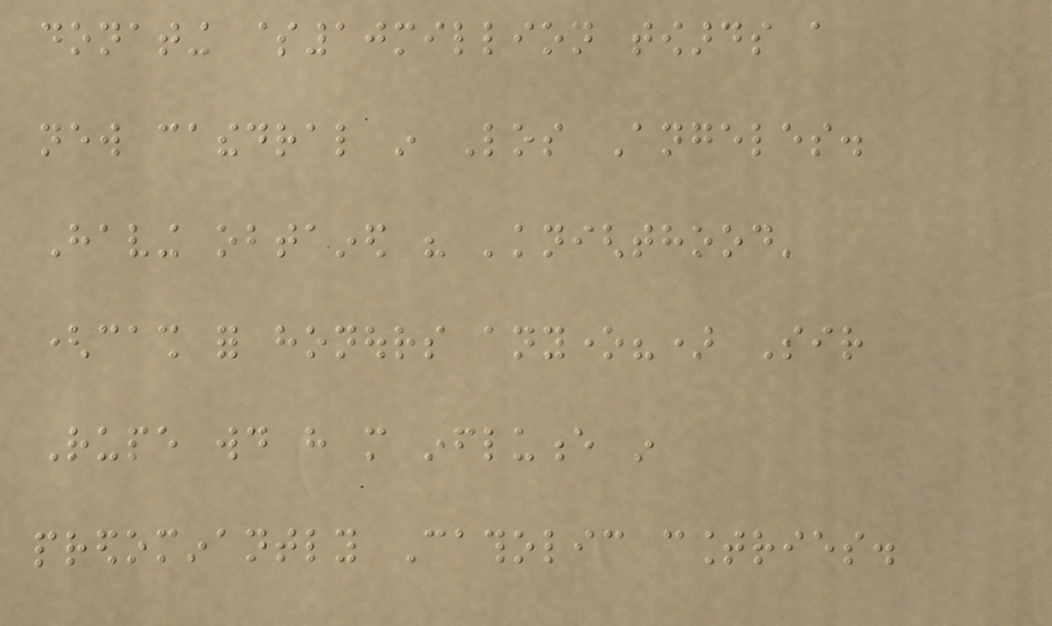donating $10million towards a
new cathedral in Los Angeles.
Having obtained his 'knighthood'
(cash for honours anyone?) Sir
Rupe would have more influence in
predominantly Catholic countries.
